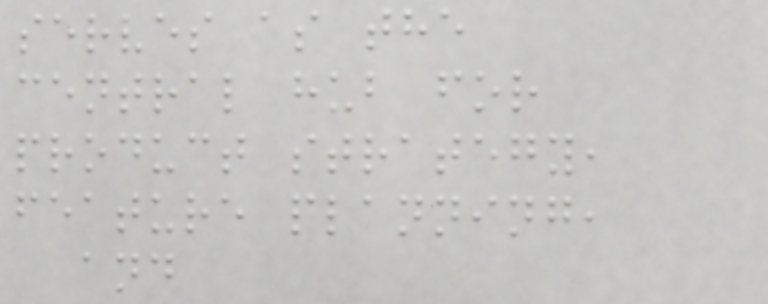serves as the
central hub for
product strategy,
feature planning,
and
